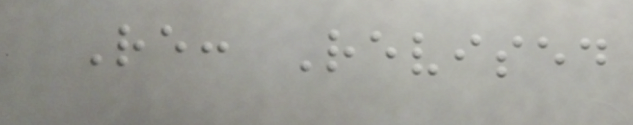Re: Revised
